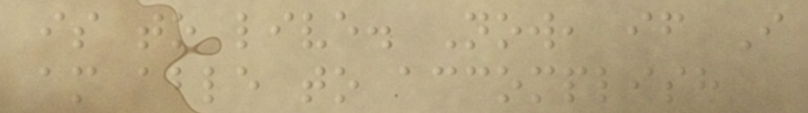is to live. Now, if I
am able to accomplish
